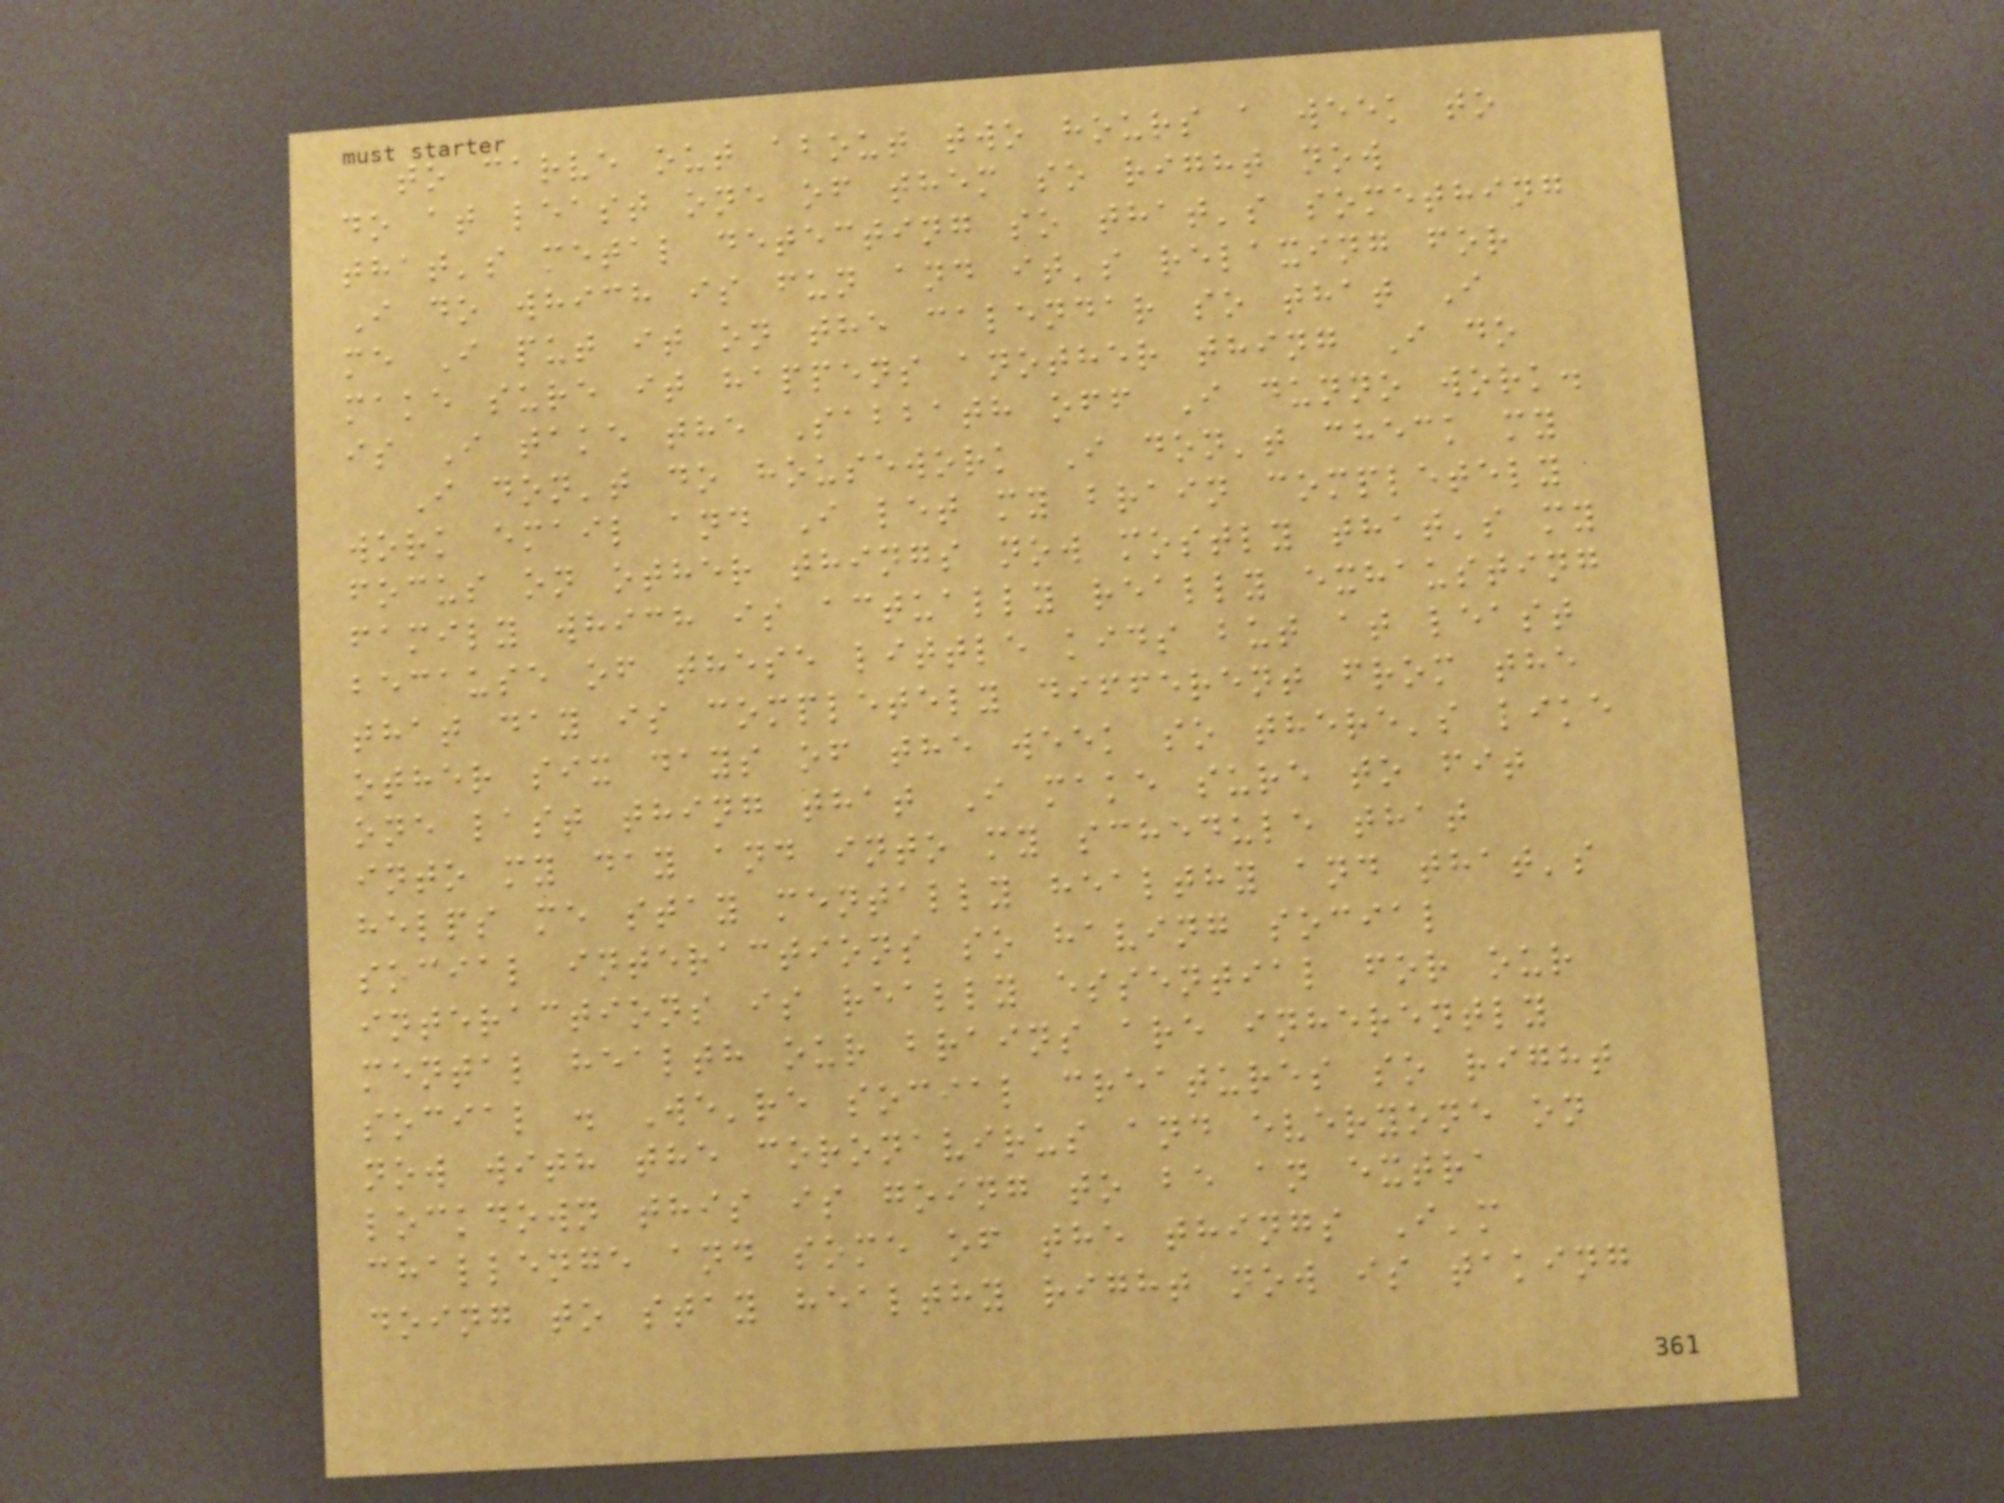to carve out about two hours a week to
do at least one of them so right now
that's metal detecting so that's something
I do which is fun and it's relaxing for
me I put it on the calendar so that I
make sure it happens another thing I do
is I take the Sabbath off I dunno work.
I don't do housework I don't check my
work email and I let my brain completely
focus on other things now mostly that's my
family which is actually really exhausting
because of these little kids but at least
that day is completely different from the
other six days of the week so there's like
one last thing that I make sure to fit
into my day and into my schedule that
helps me stay mentally healthy and that's
social interactions so having social
interactions is really essential for our
mental health our brains are inherently
social . We're social creatures so right
now with the coronavirus and everyone on
lockdown this is going to be an extra
challenge and some of the things I'm
doing to stay healthy right now is taking
